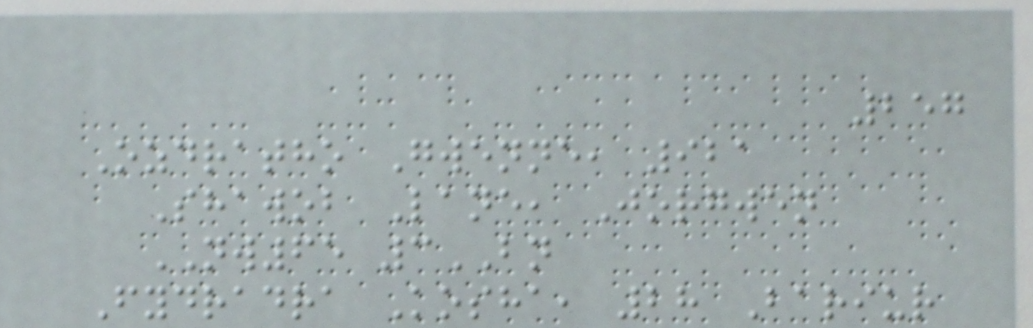257
Ozdratho Gwenne, 921
Shawob Lane, Jorgwen
NW65 3BN
Fydradra Kosha, 28 Bariur
